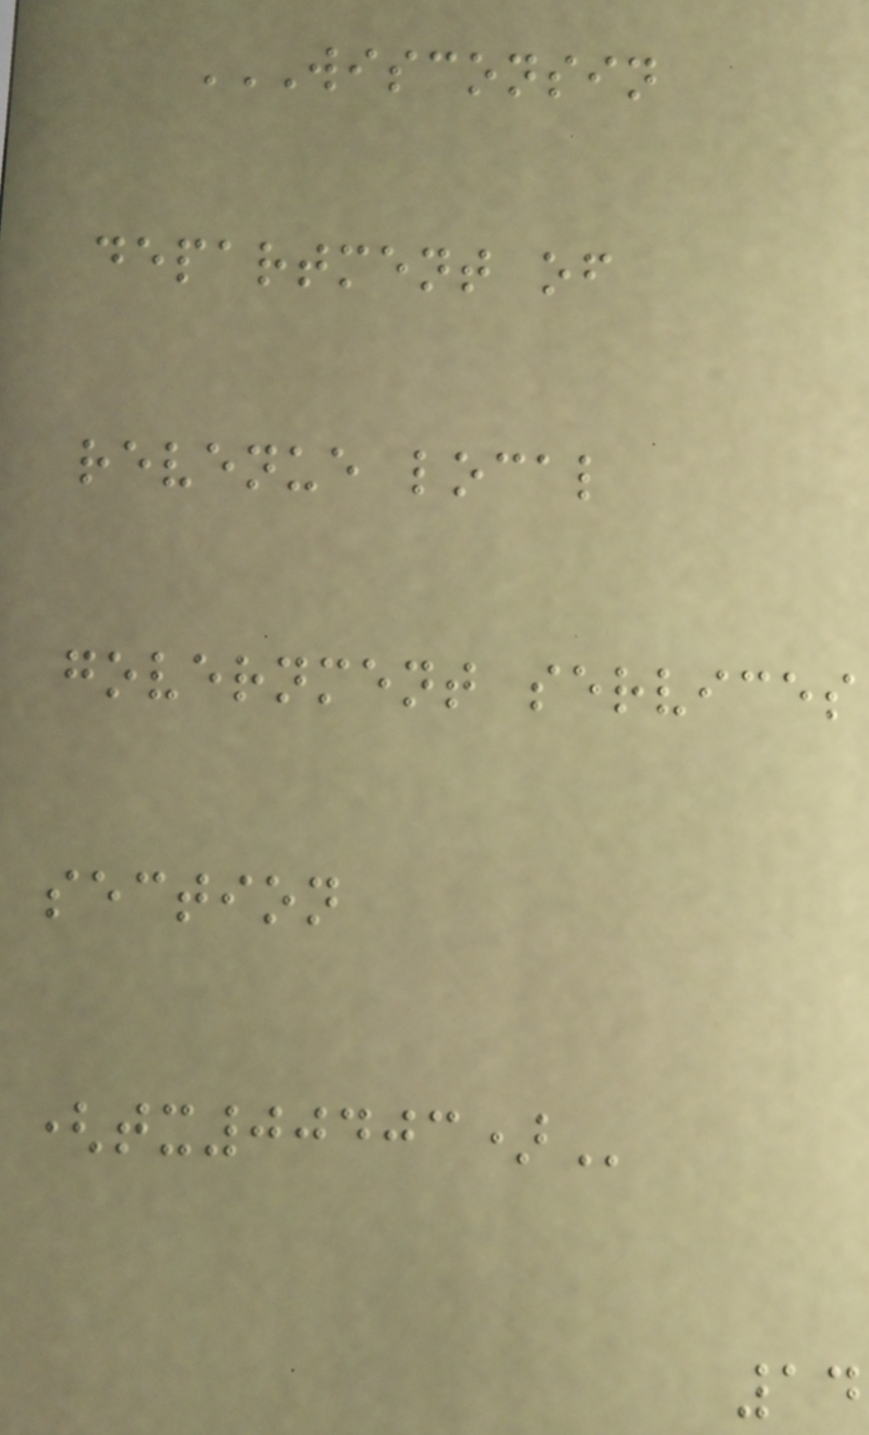WISCONSIN
DEPARTMENT OF
REVENUE LOCAL
GOVERNMENT SERVICES
SECTION
(TX00403)
14
